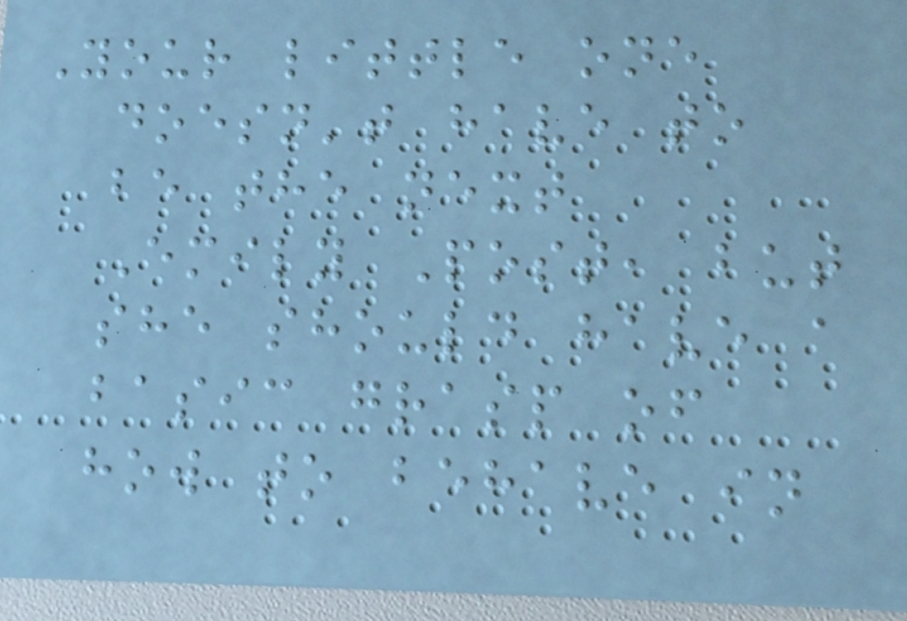Your little one
doesn't have to
be the next
Emily Post, but
she should have a
basic grasp of
how to behave in
